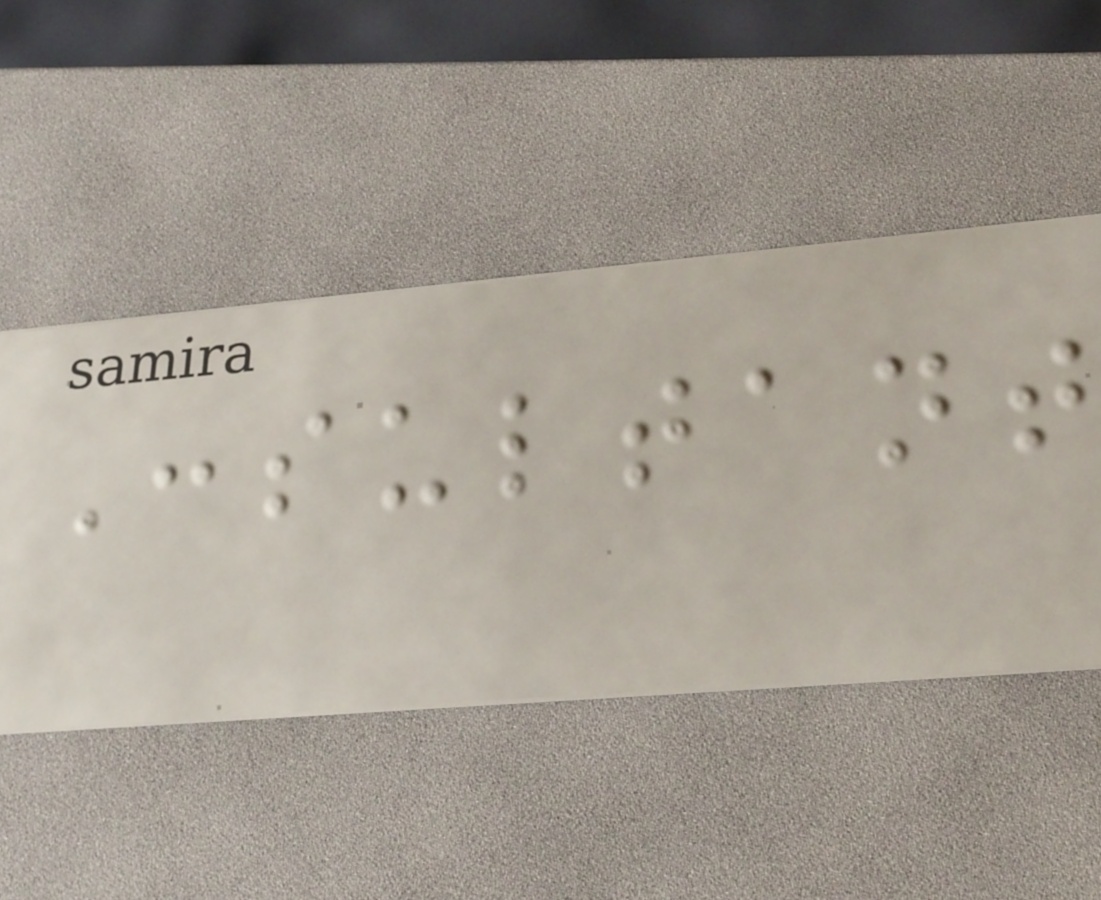Consultant
